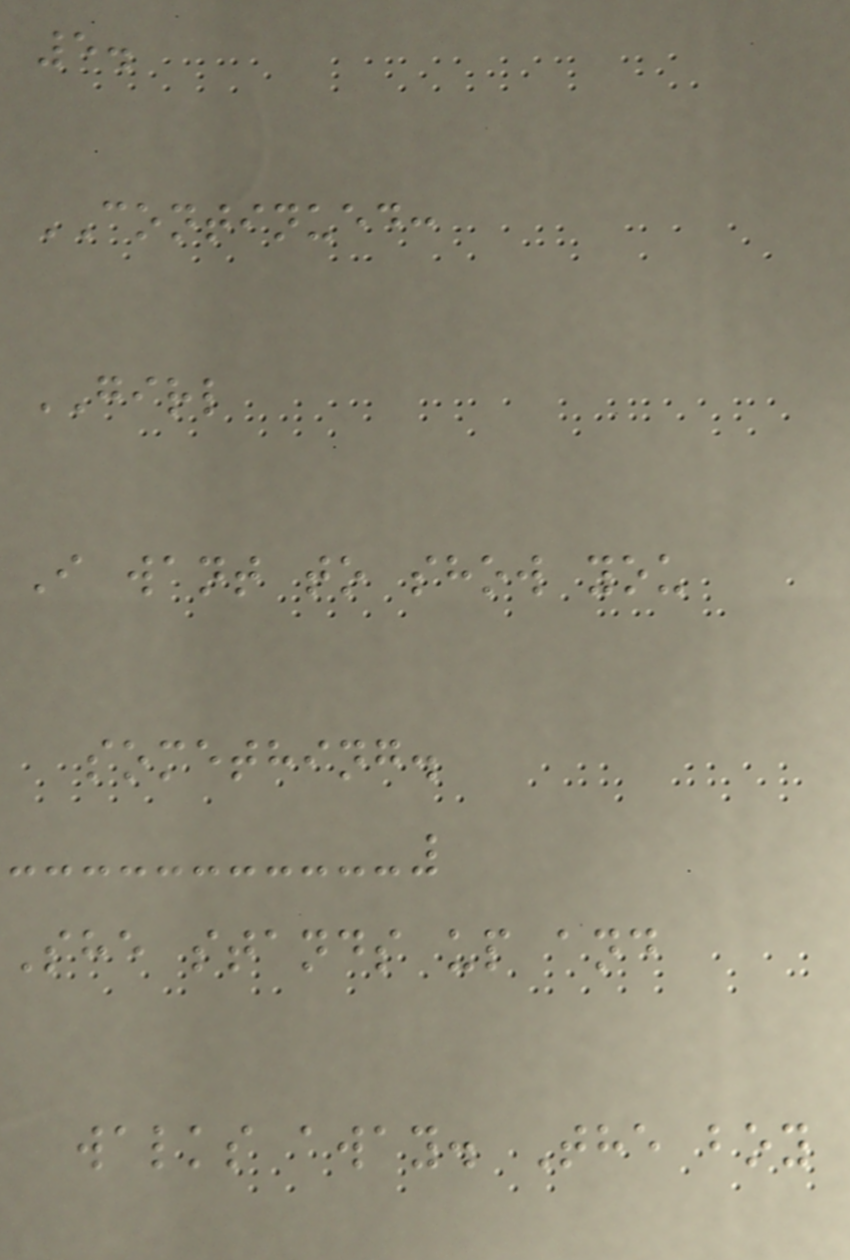5.
CONTINUED:
GIRL
I want to show you
something.
She stands up and
walks away. The boy
